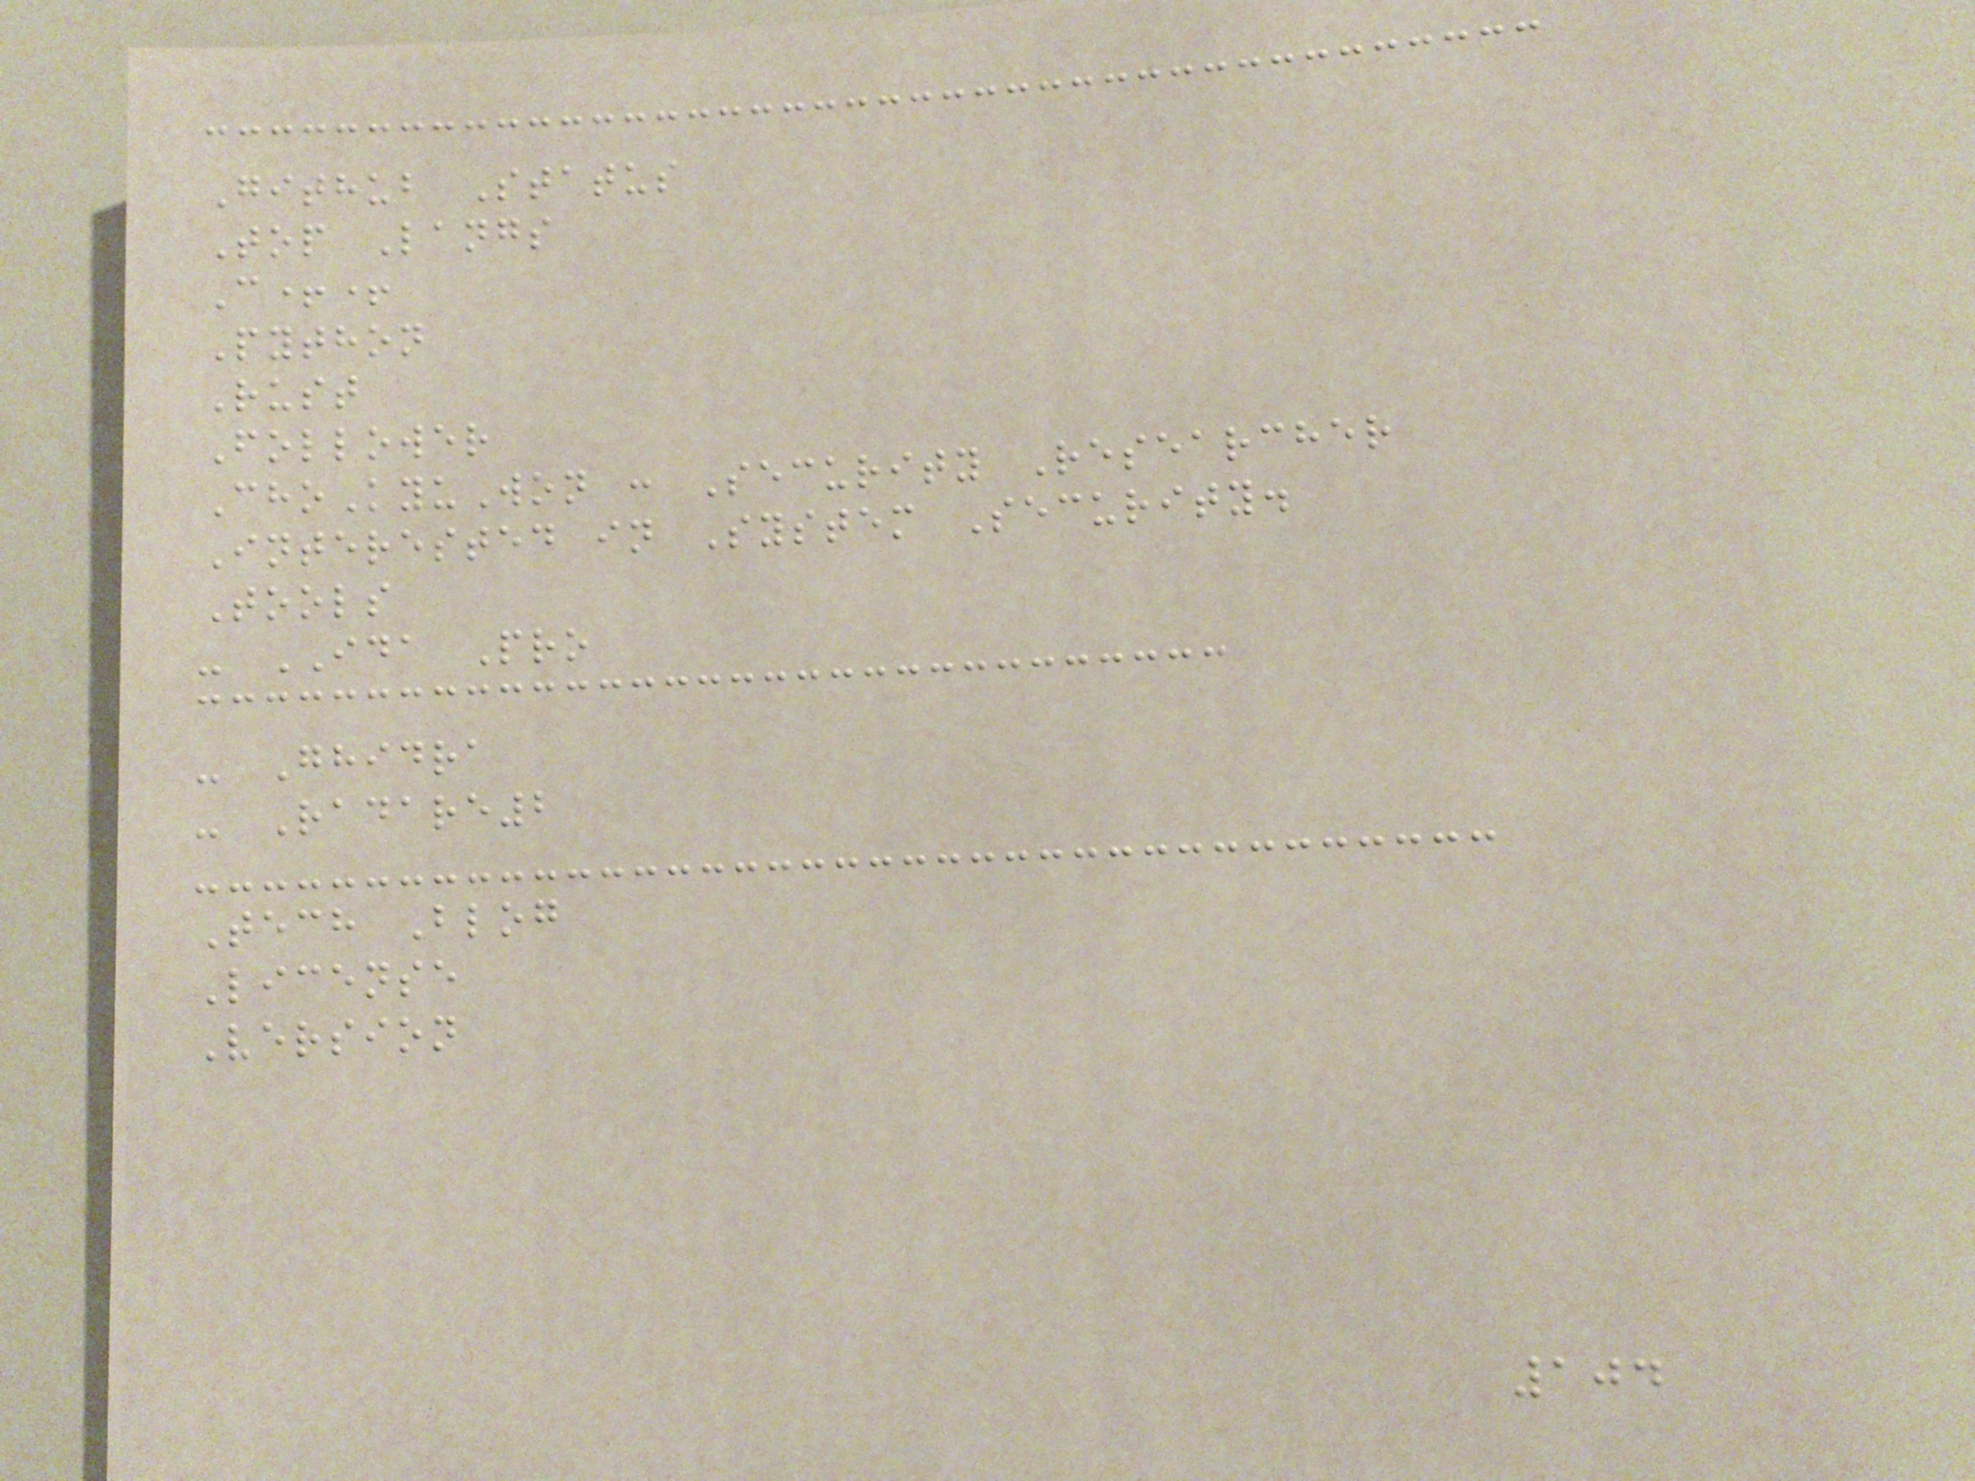Github Status
Top Langs
C++
Python
Rust
Follower
ChoKyuWon : Security Researcher
Interested in System Security.
Tools
- IDA Pro
- Ghidra
- Radare2
Tech Blog
License
Version
104
